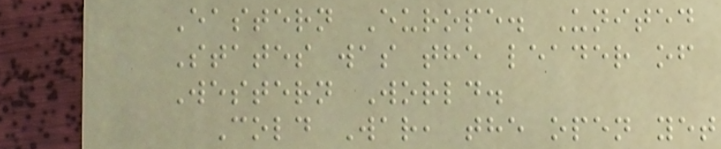Eastern Europe. United
States was the leader of
Western World.
Cold War, the open yet
